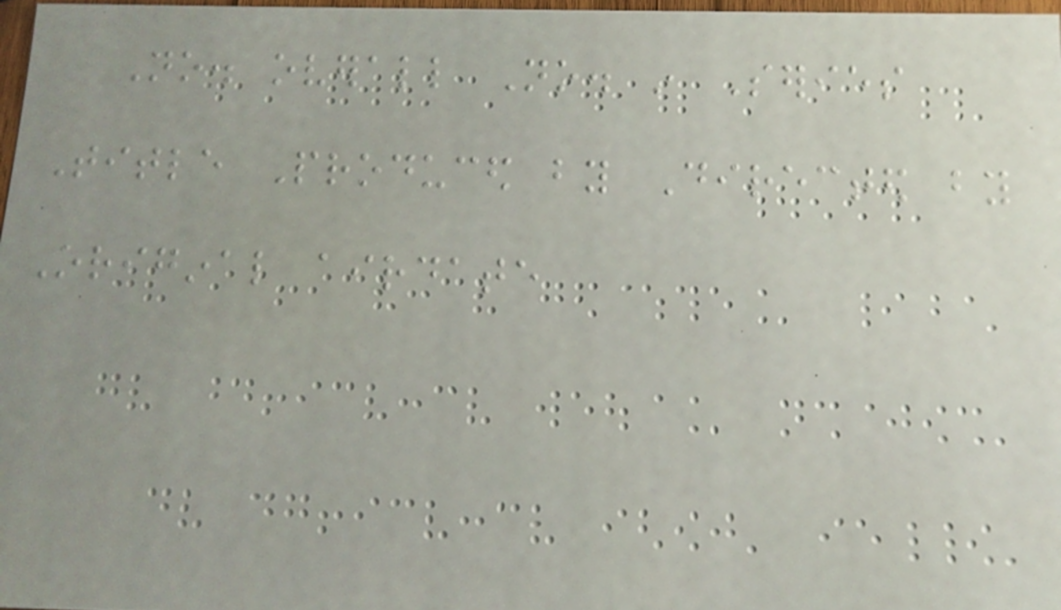No. overall No. in Series
Title Produced by Directed by
Original airdate
